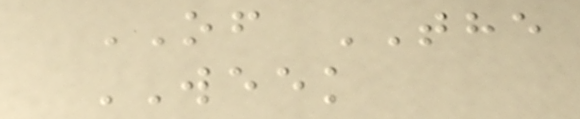OF THE
WEEK
